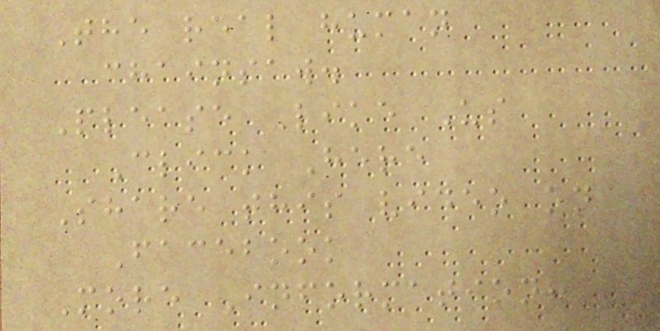The real human
chainsaw.
Please Like Us
Click Here
Share this video on
Facebook
More Information:
